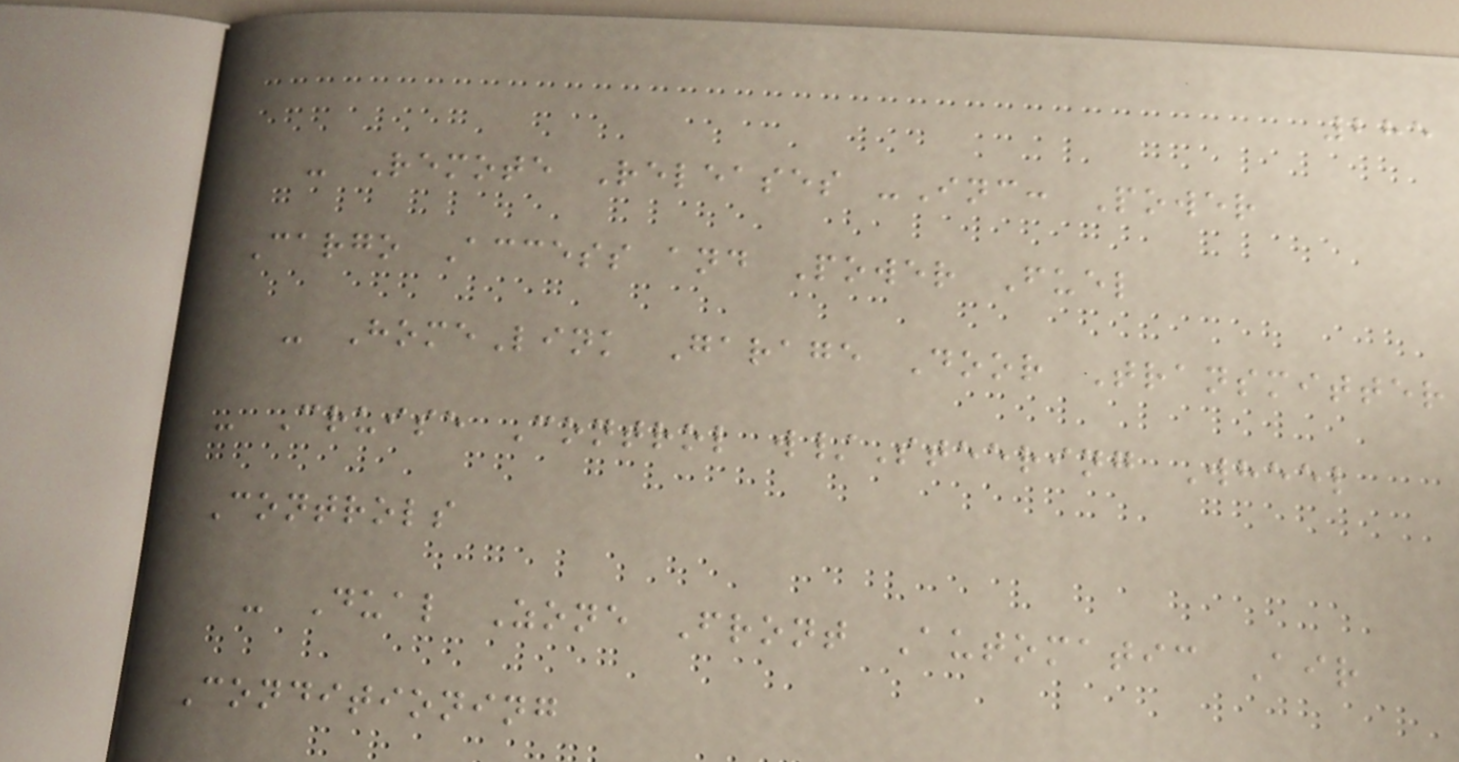285
- Remote Releases -Inc: Power
Cargo Access and Power Fuel
- HomeLink Garage Door Transmitter
- Cruise Control w/Steering Wheel
Controls
- Dual Zone Front Automatic Air
Conditioning
